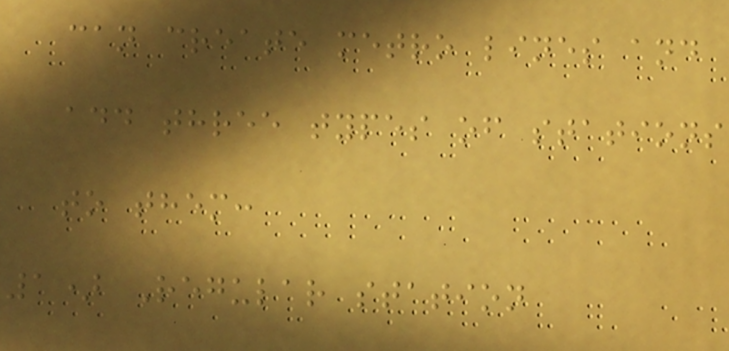can create metro lines and
add three types of stations
to them:
1) Regular station
